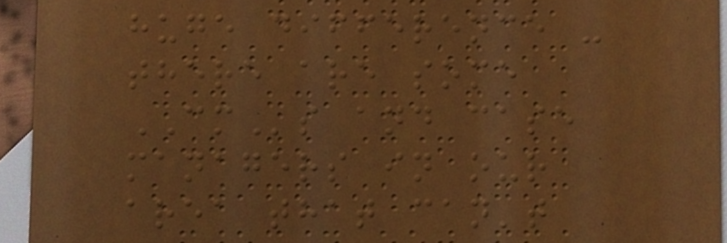huge difference -
there are some
CMs and case
managers in our
area that can't
